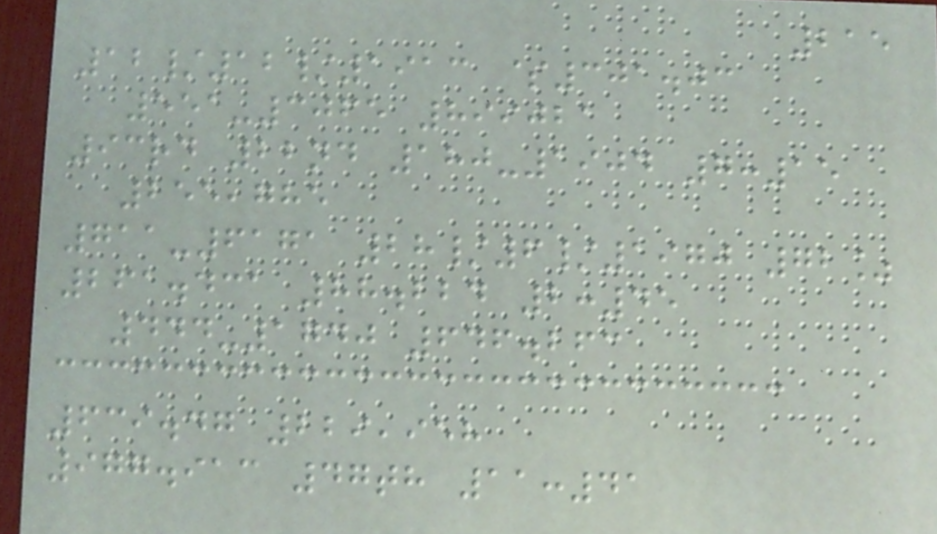215
12/12/1913 $301.03
551-3065 899021
93rd 22nd 180-1904 7:15
255,785
711-6171 28/6/1970 72%
261.431 88.224 2:45
444-1740 646.263
639.47 229,958
977.913 47th 11:41
